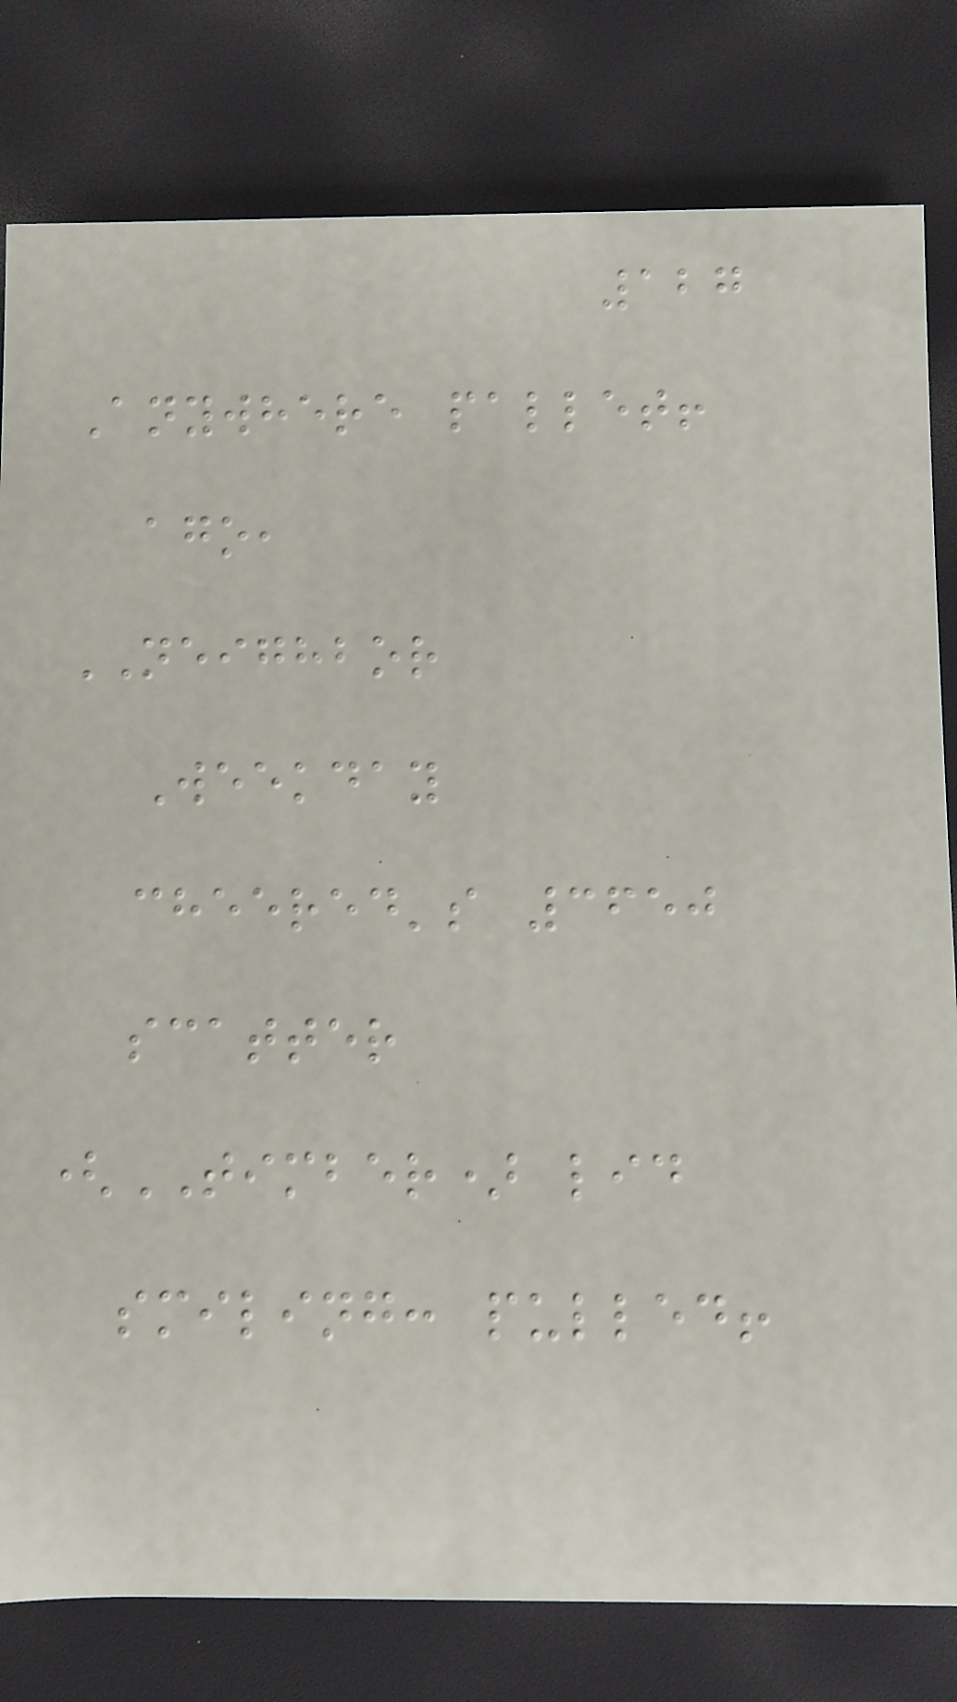127
Anywhere pallet!
ago,
NEIGHBOR
Weekday
cheered's 3650
scatter
(TIMBER) lid
smiling: pulled!
